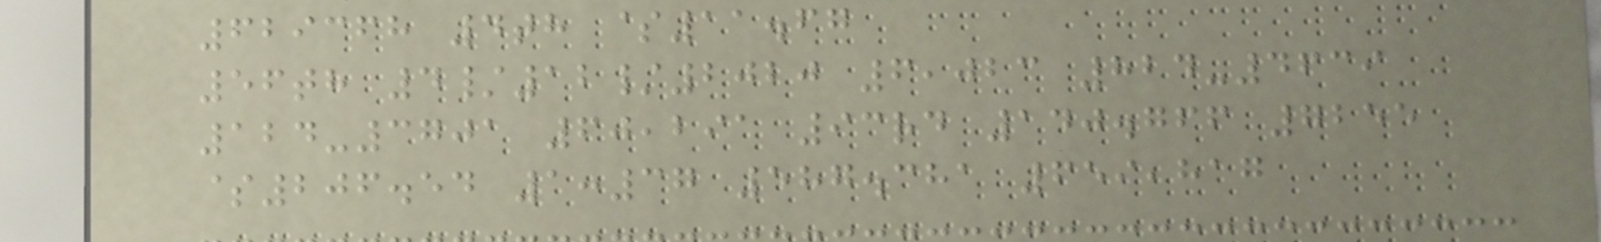629368 4th $11.67
56th 4/12/2020 6,023 824-4639
124-3701 60,291 93rd 140.766 7255
$206.54 1:37 587.381 659,817
